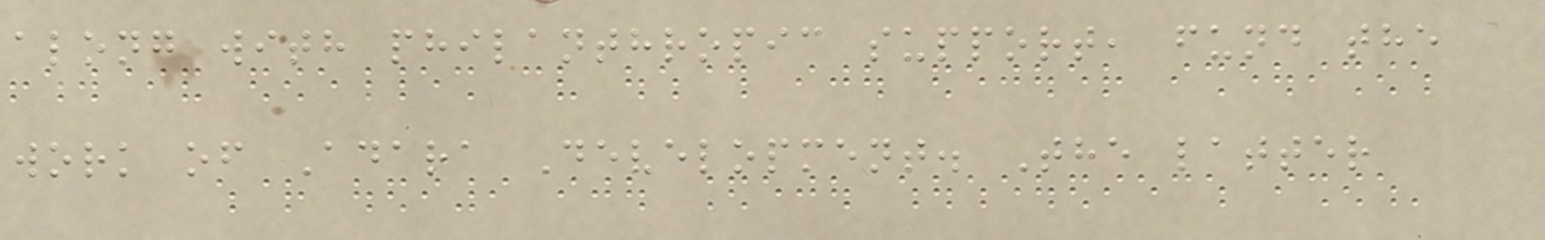along with philanthropic support, fund the
work of Adara Development. The latter
